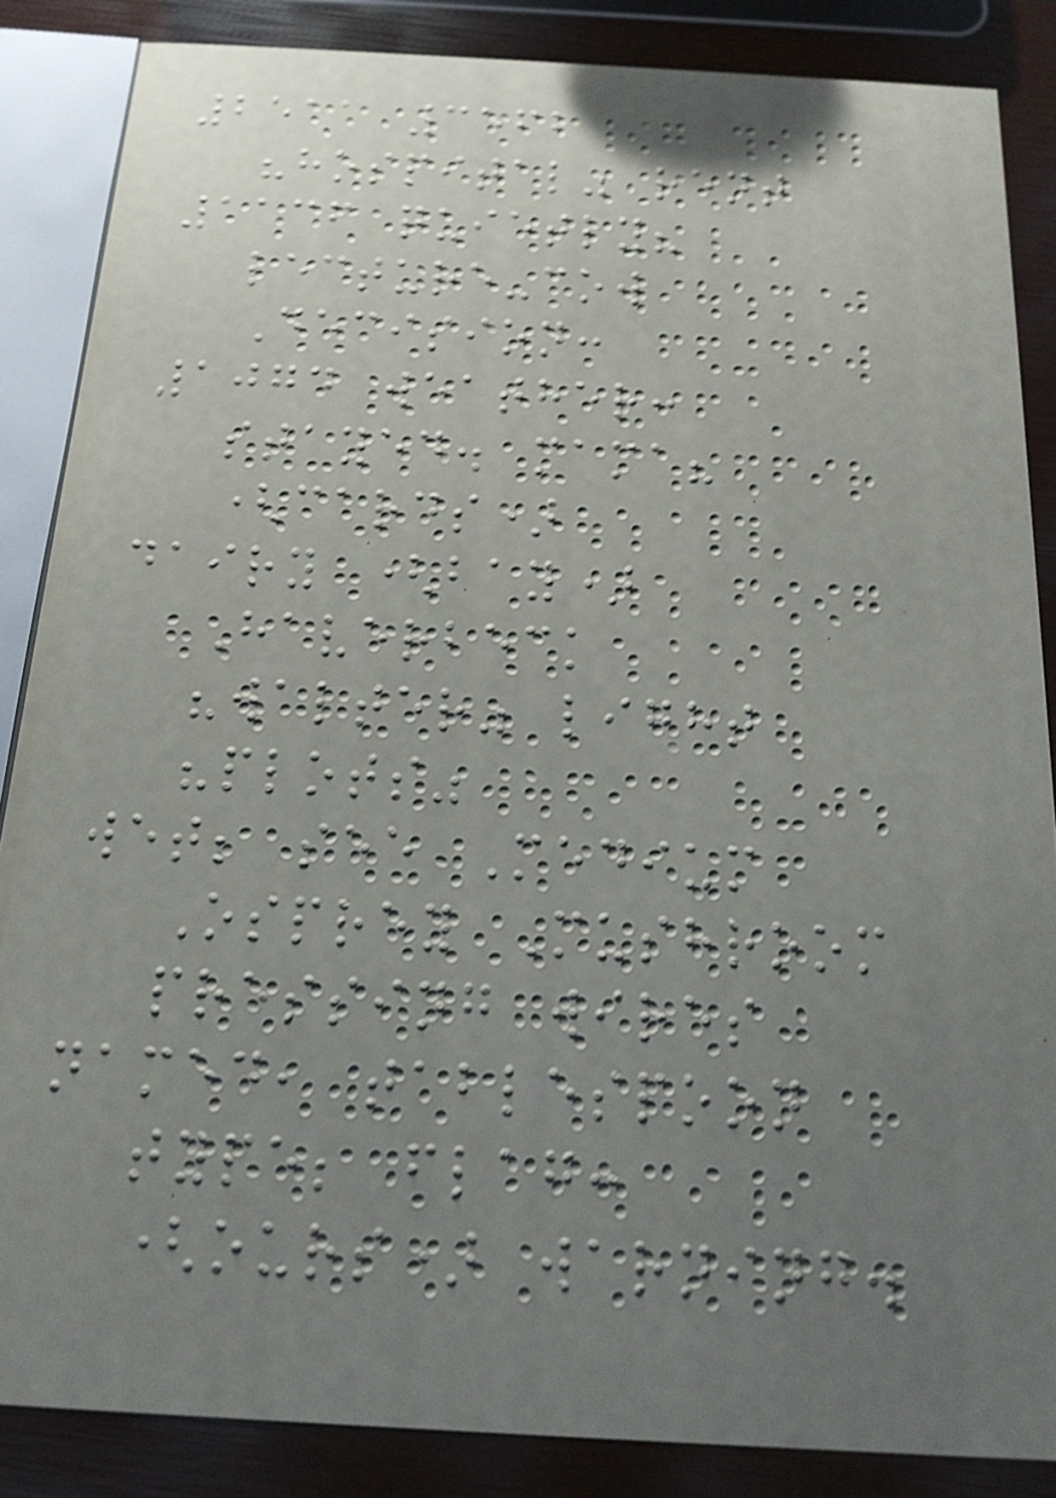2511 3562
"hospital" rent
1136 quietly?
lecture-cow
Decision:
1074 weather:
stayed. mama?
(cards)
dairy (bay)
Haverbeck
"walter" light
"plots"
wet; see Medium
Osprey Mushroom
pressing wires
named, tablespoon
type; flag:
(ours) warning.
